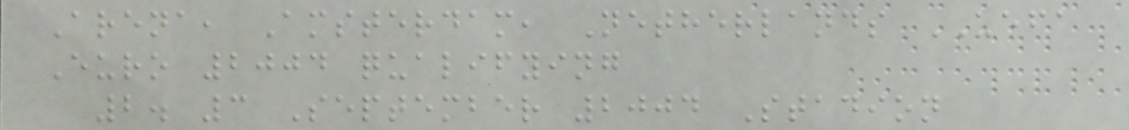Arena, Amsterdam, Netherlands UEFA
Euro 2004 qualifying
2. 3 September 2004 Stadion
